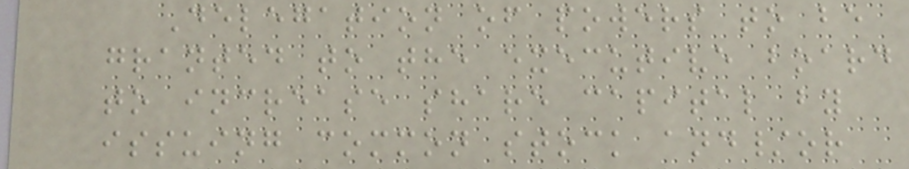Delegation of powers to be
granted to the executive board
to increase share capital by
issuing common stock and/or
